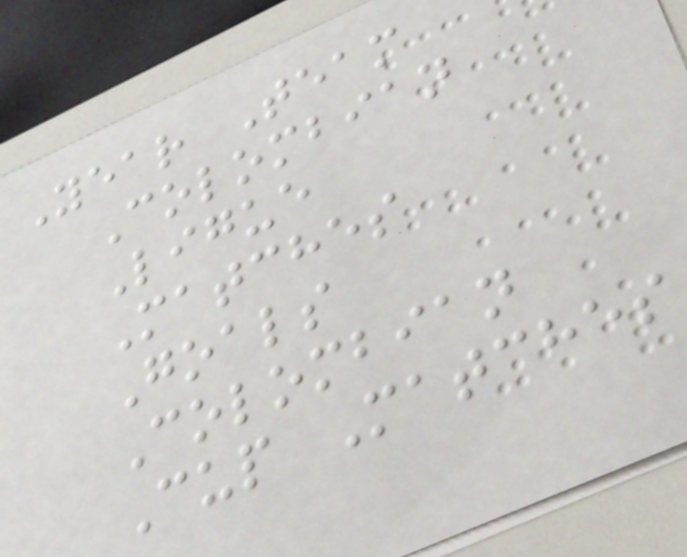Year Team
Colombian
Ligue
Matches
Goals
Colombian
Cup Matches
